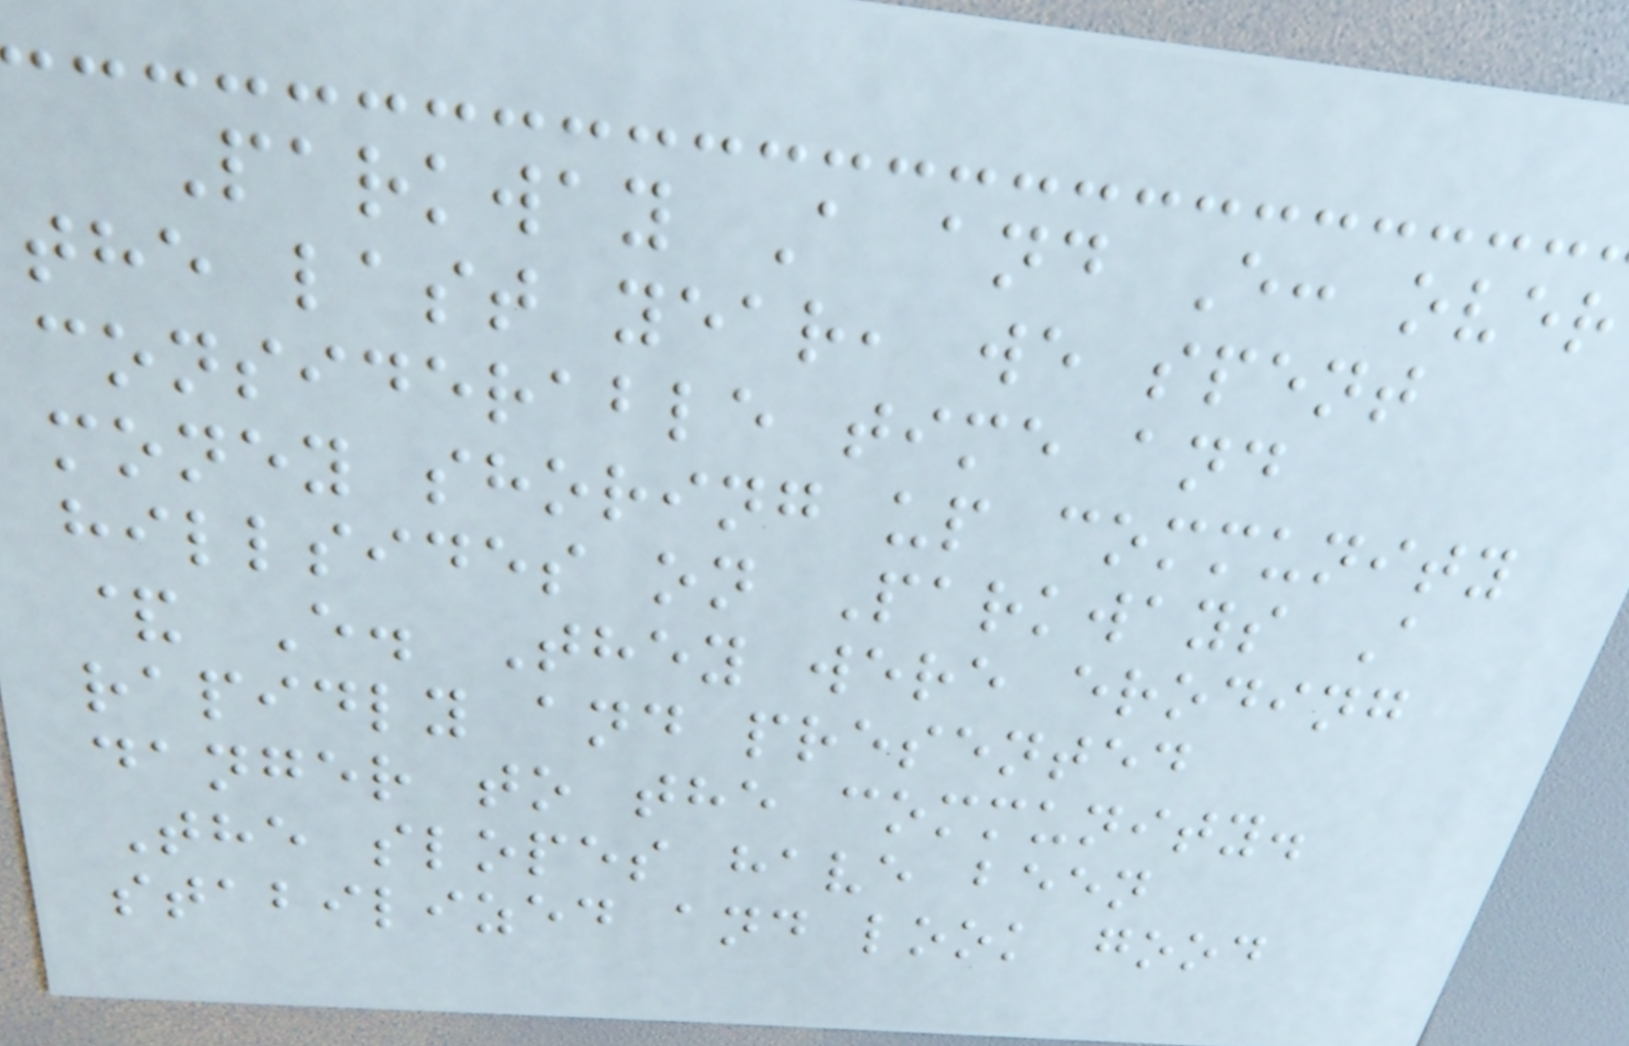Parkway A and E: over
the last year, we spent
considerable time and
money shoring up community
hillsides on Parkways A
& E. They were eroding
rapidly and presented
danger to the community.
The slopes have been
stabilized and look good
